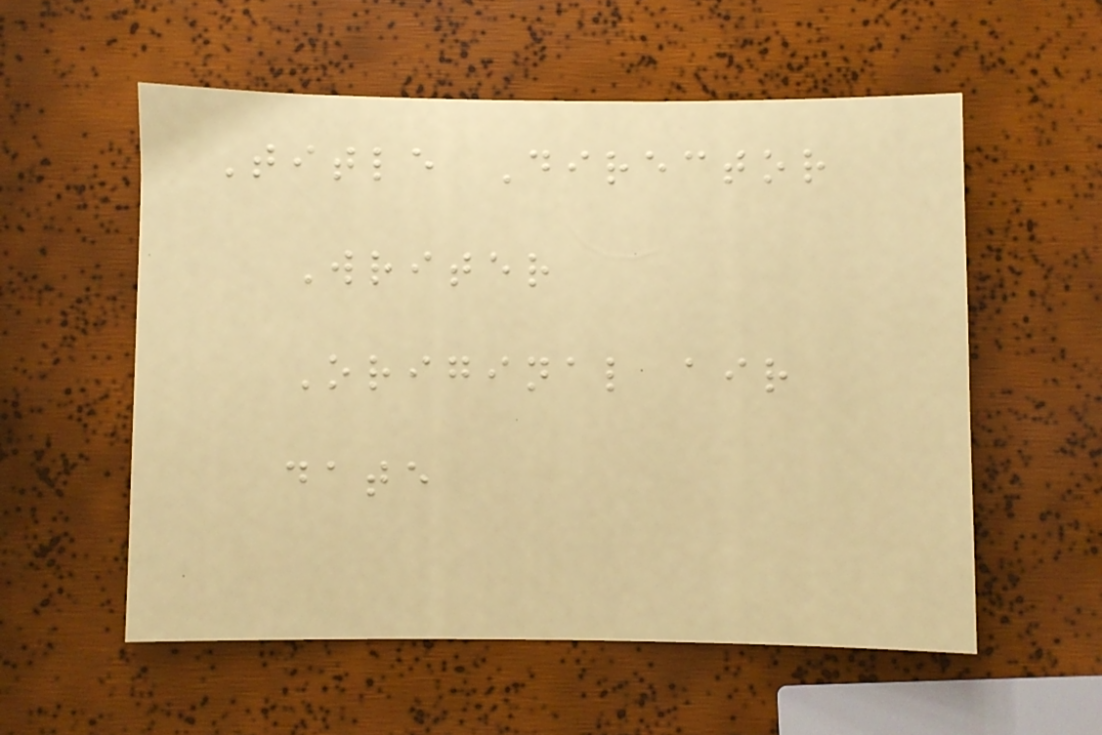Title Director
Writer
Original air
date
